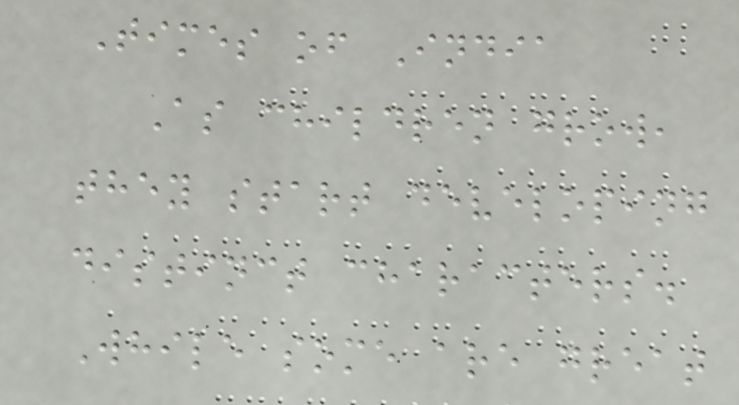Times of India
As children grow,
they start developing
distinct characters.
While some are great
